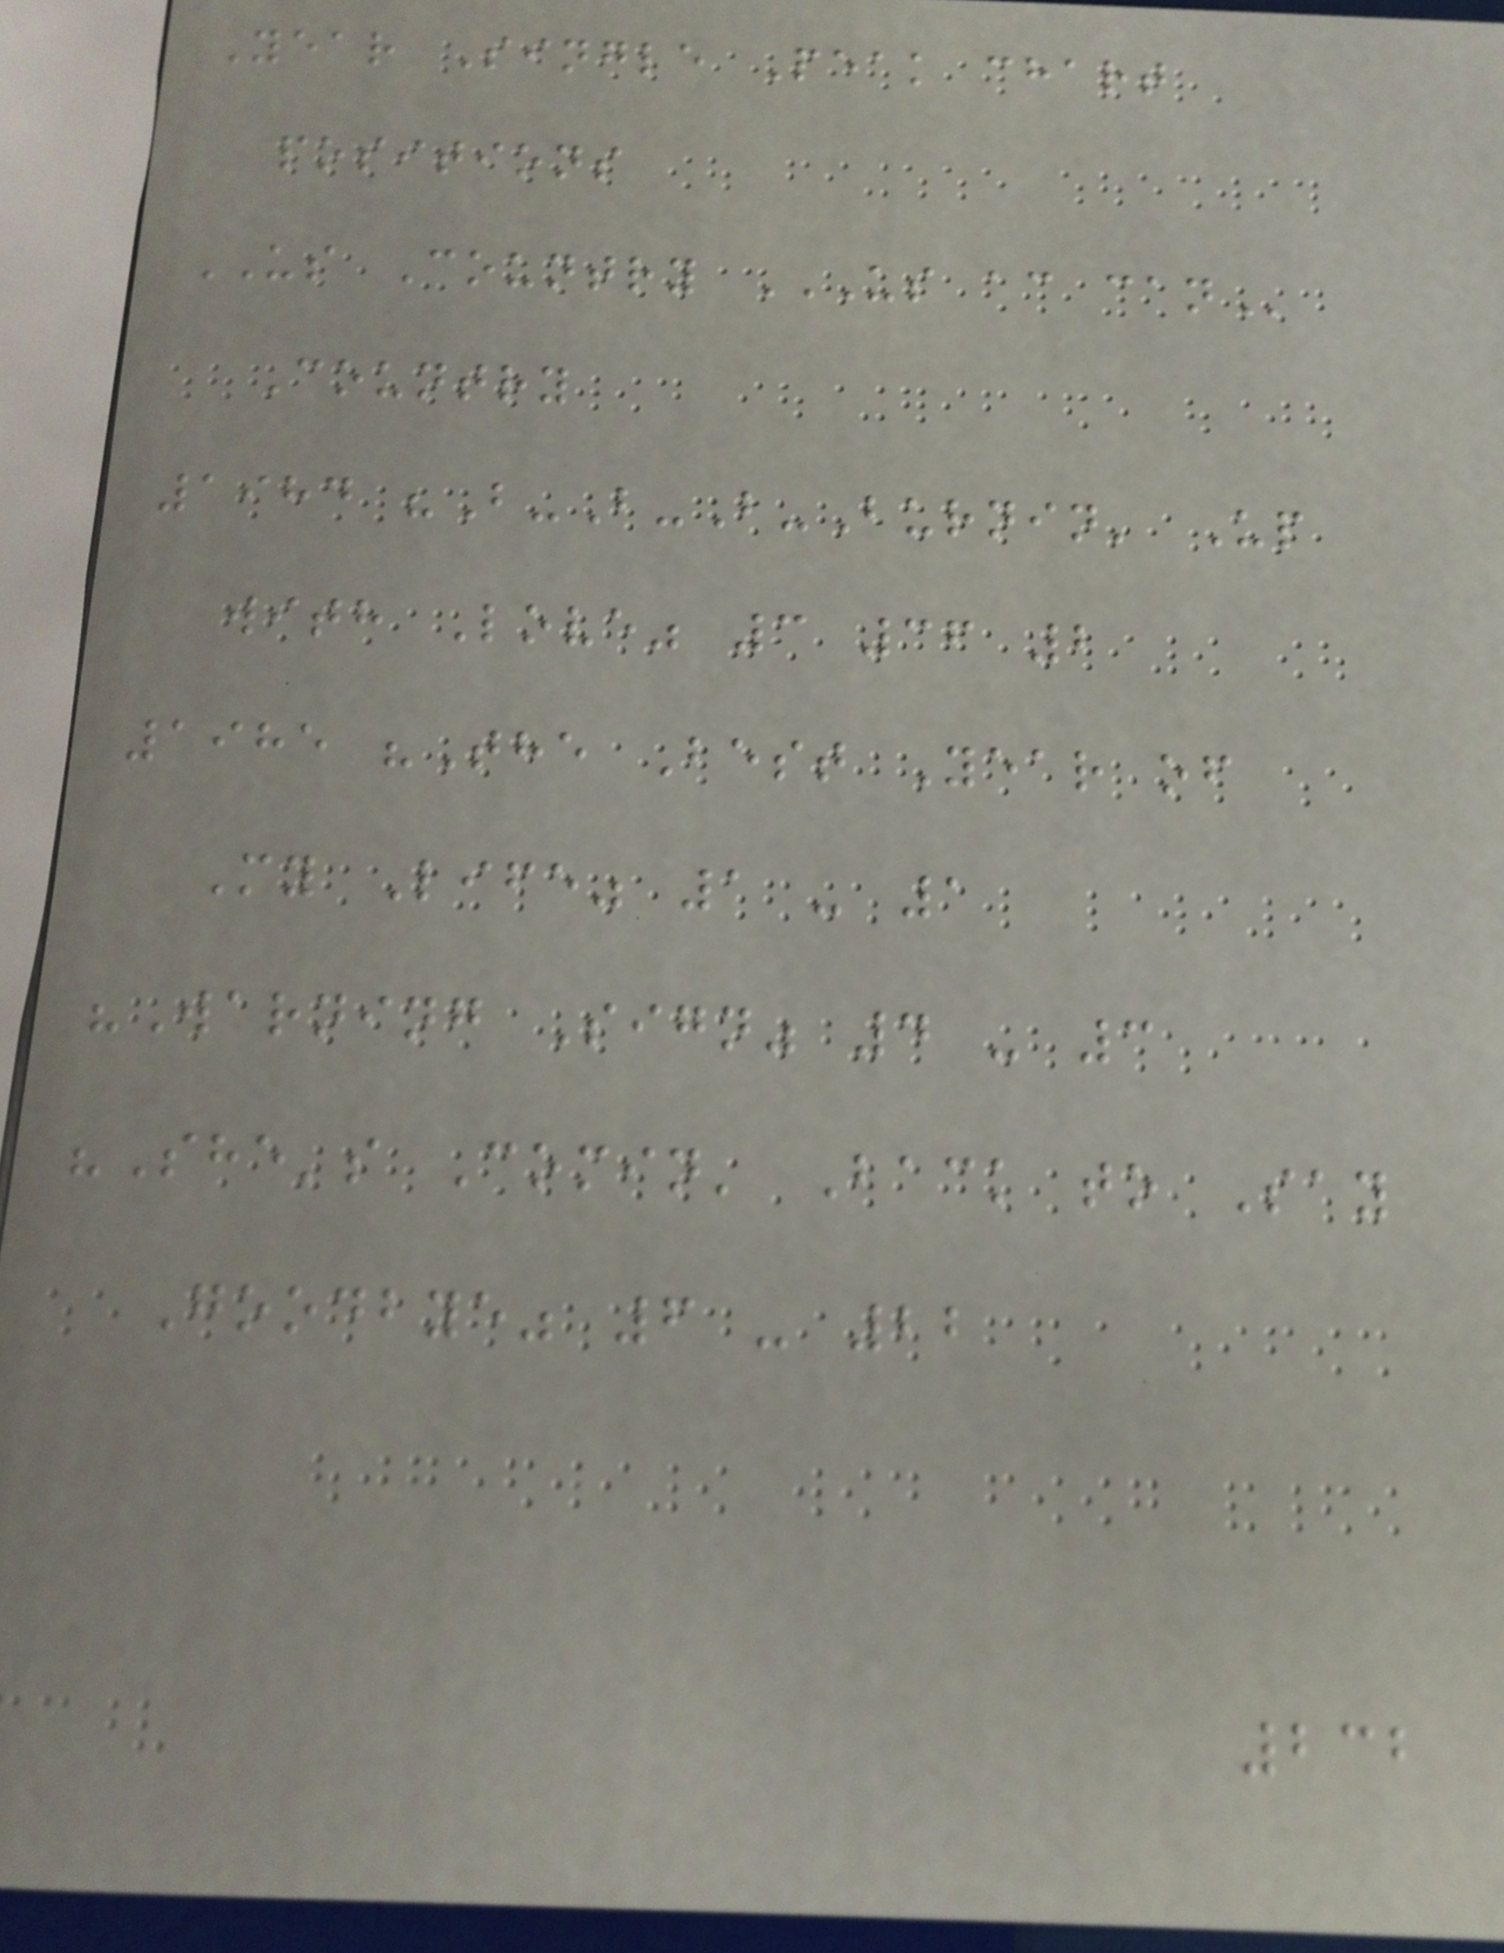Year Single Peak chart
positions
US Country US AC CAN
Country
1984 "B-B-B-Burnin' Up
with Love" 3 36 2
1985 "The Best Year of
My Life" 1 - 1
"Warning Sign" 4 - 3
"She's Comin' Back to Say
Goodbye" 6 - 22
232
